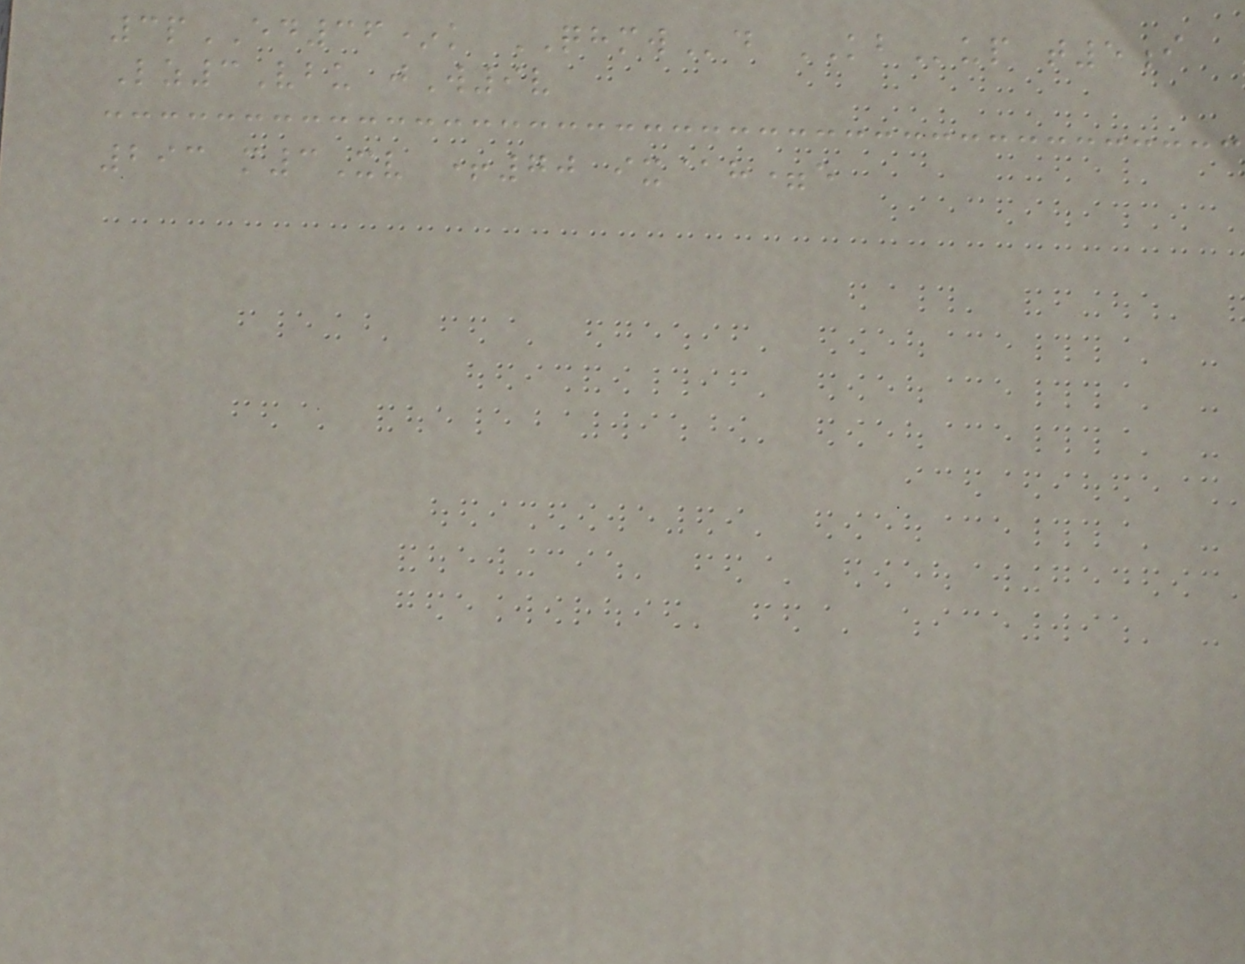3pED36*k QHMWd KBup t5i
Lz3Vbu jW9v
293 m3Xv +70 ix@h=e
